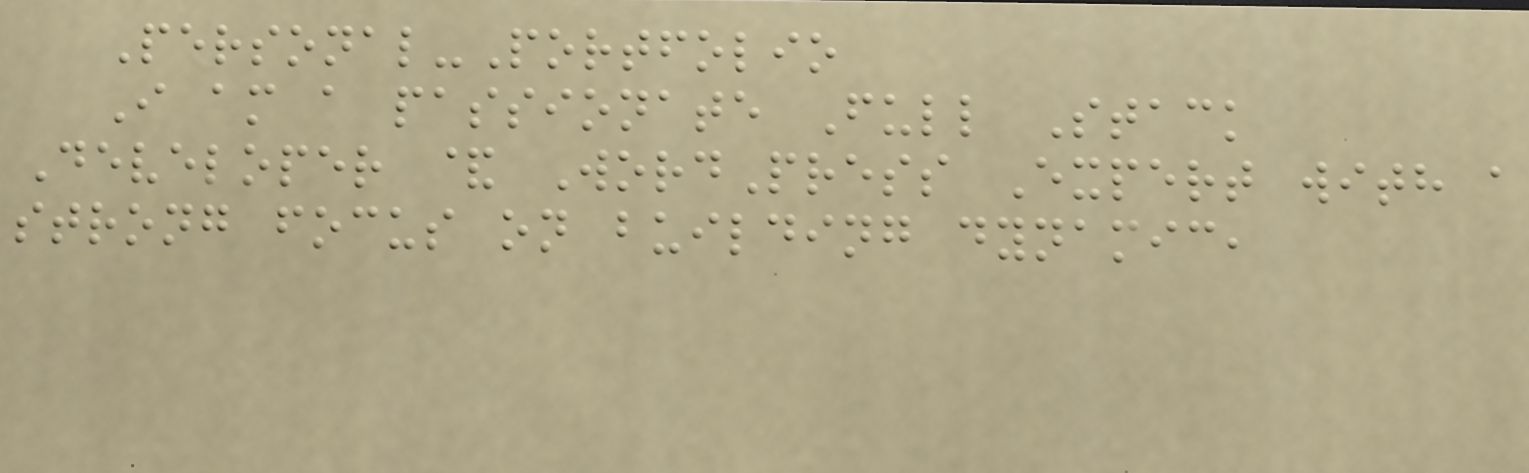Personal-Portfolio
I am a passionate Full Stack
Developer & WordPress Expert with a
strong focus on building dynamic,
